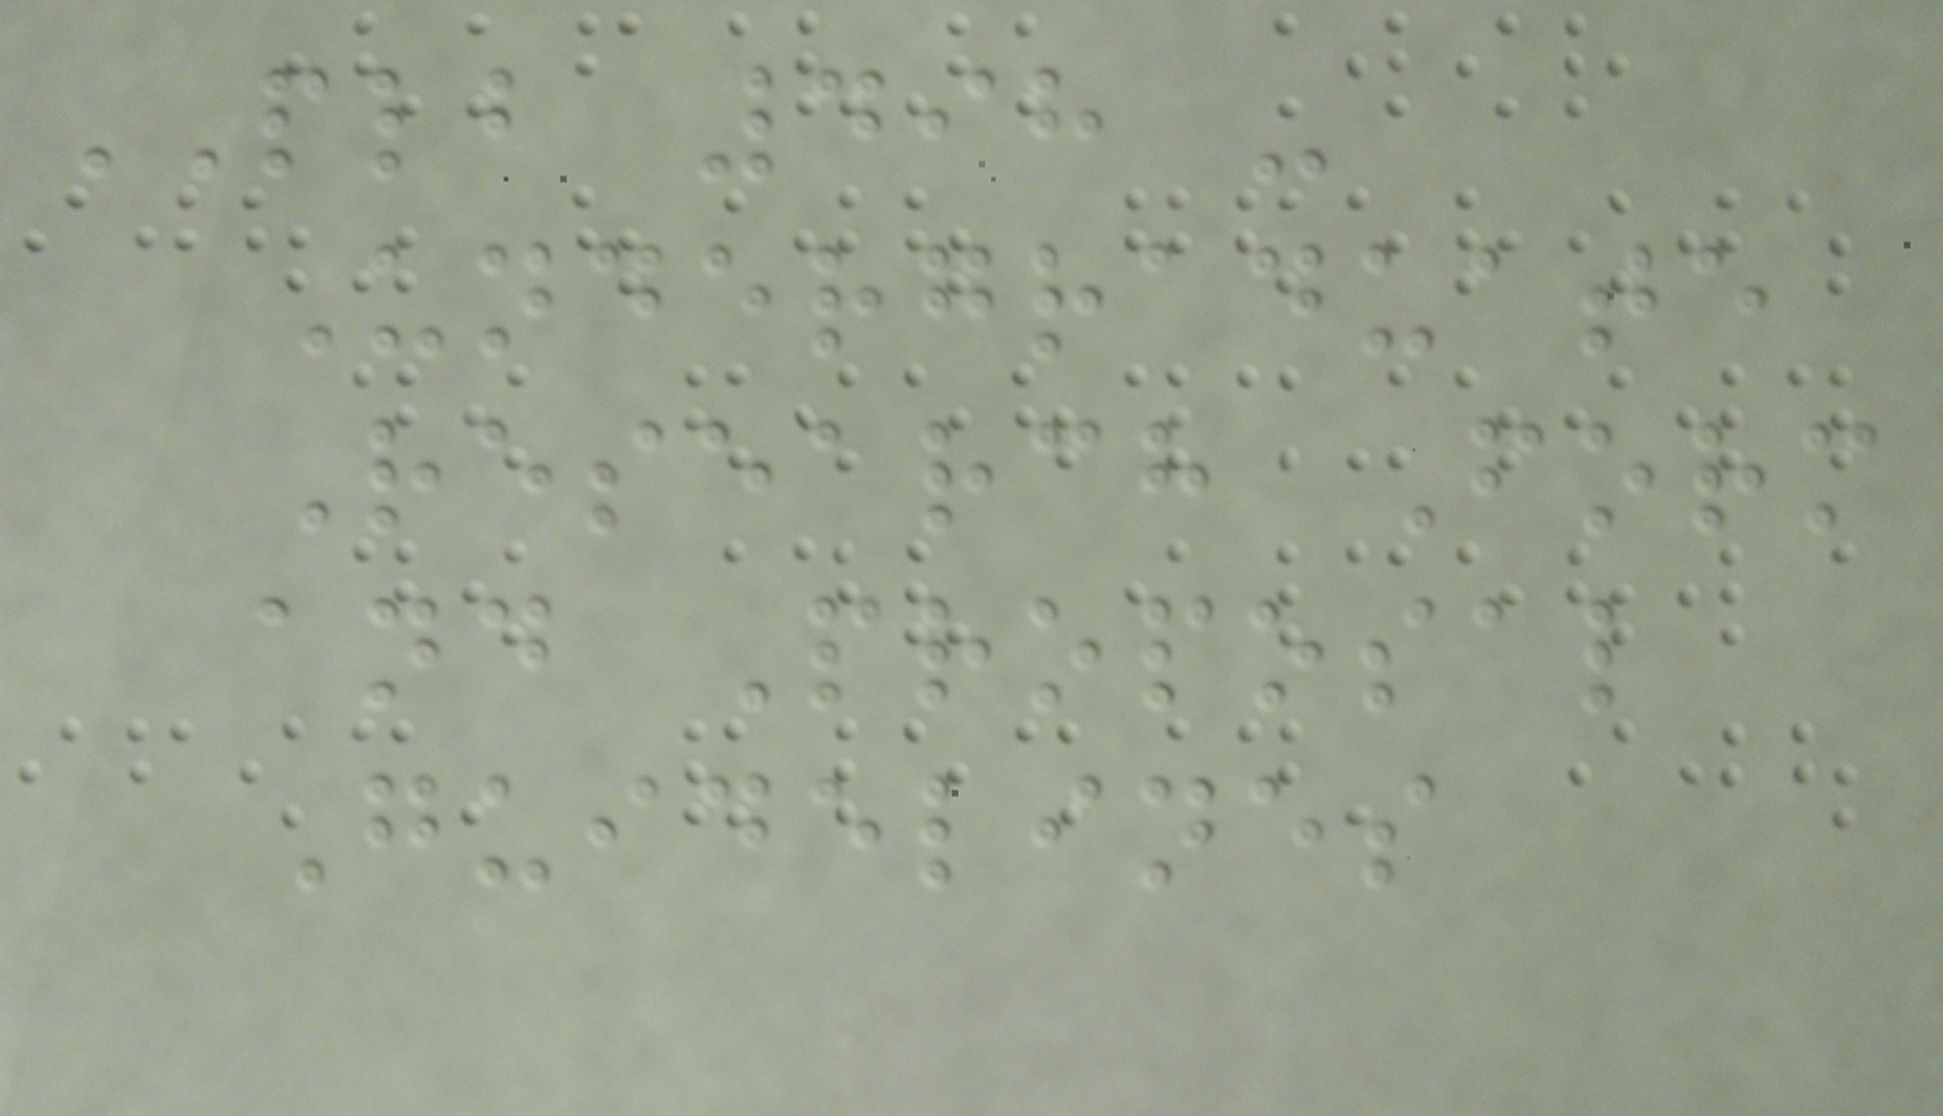PLB 498 -
Undergraduate
Research Form
and Proposal
Guidelines
